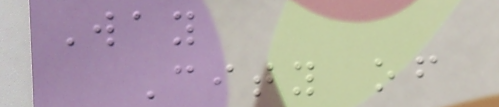Way
City of
